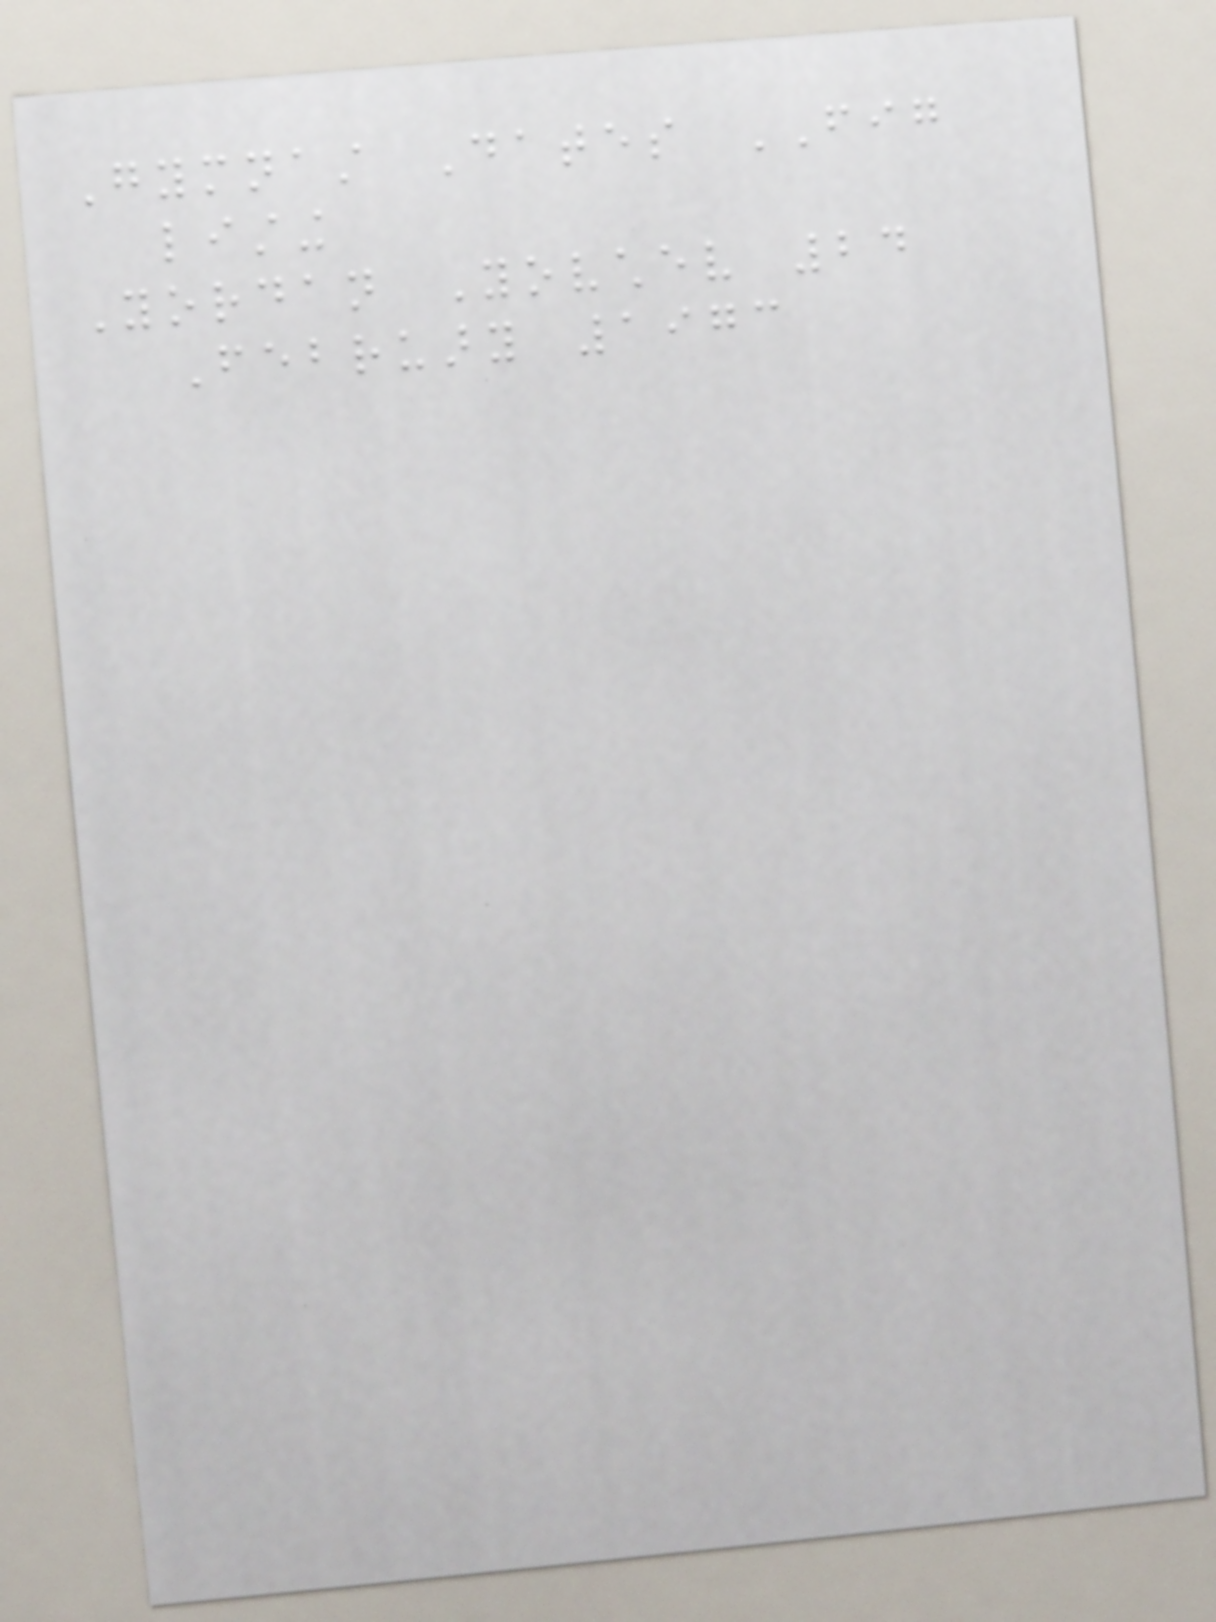Gymnast Dates FIG
listing
Yordan Yovchev 24
February 1973
